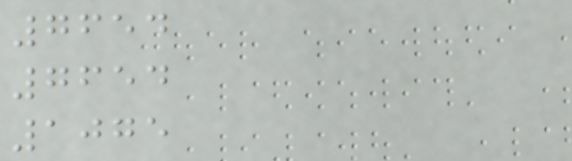7654
7654
1075
